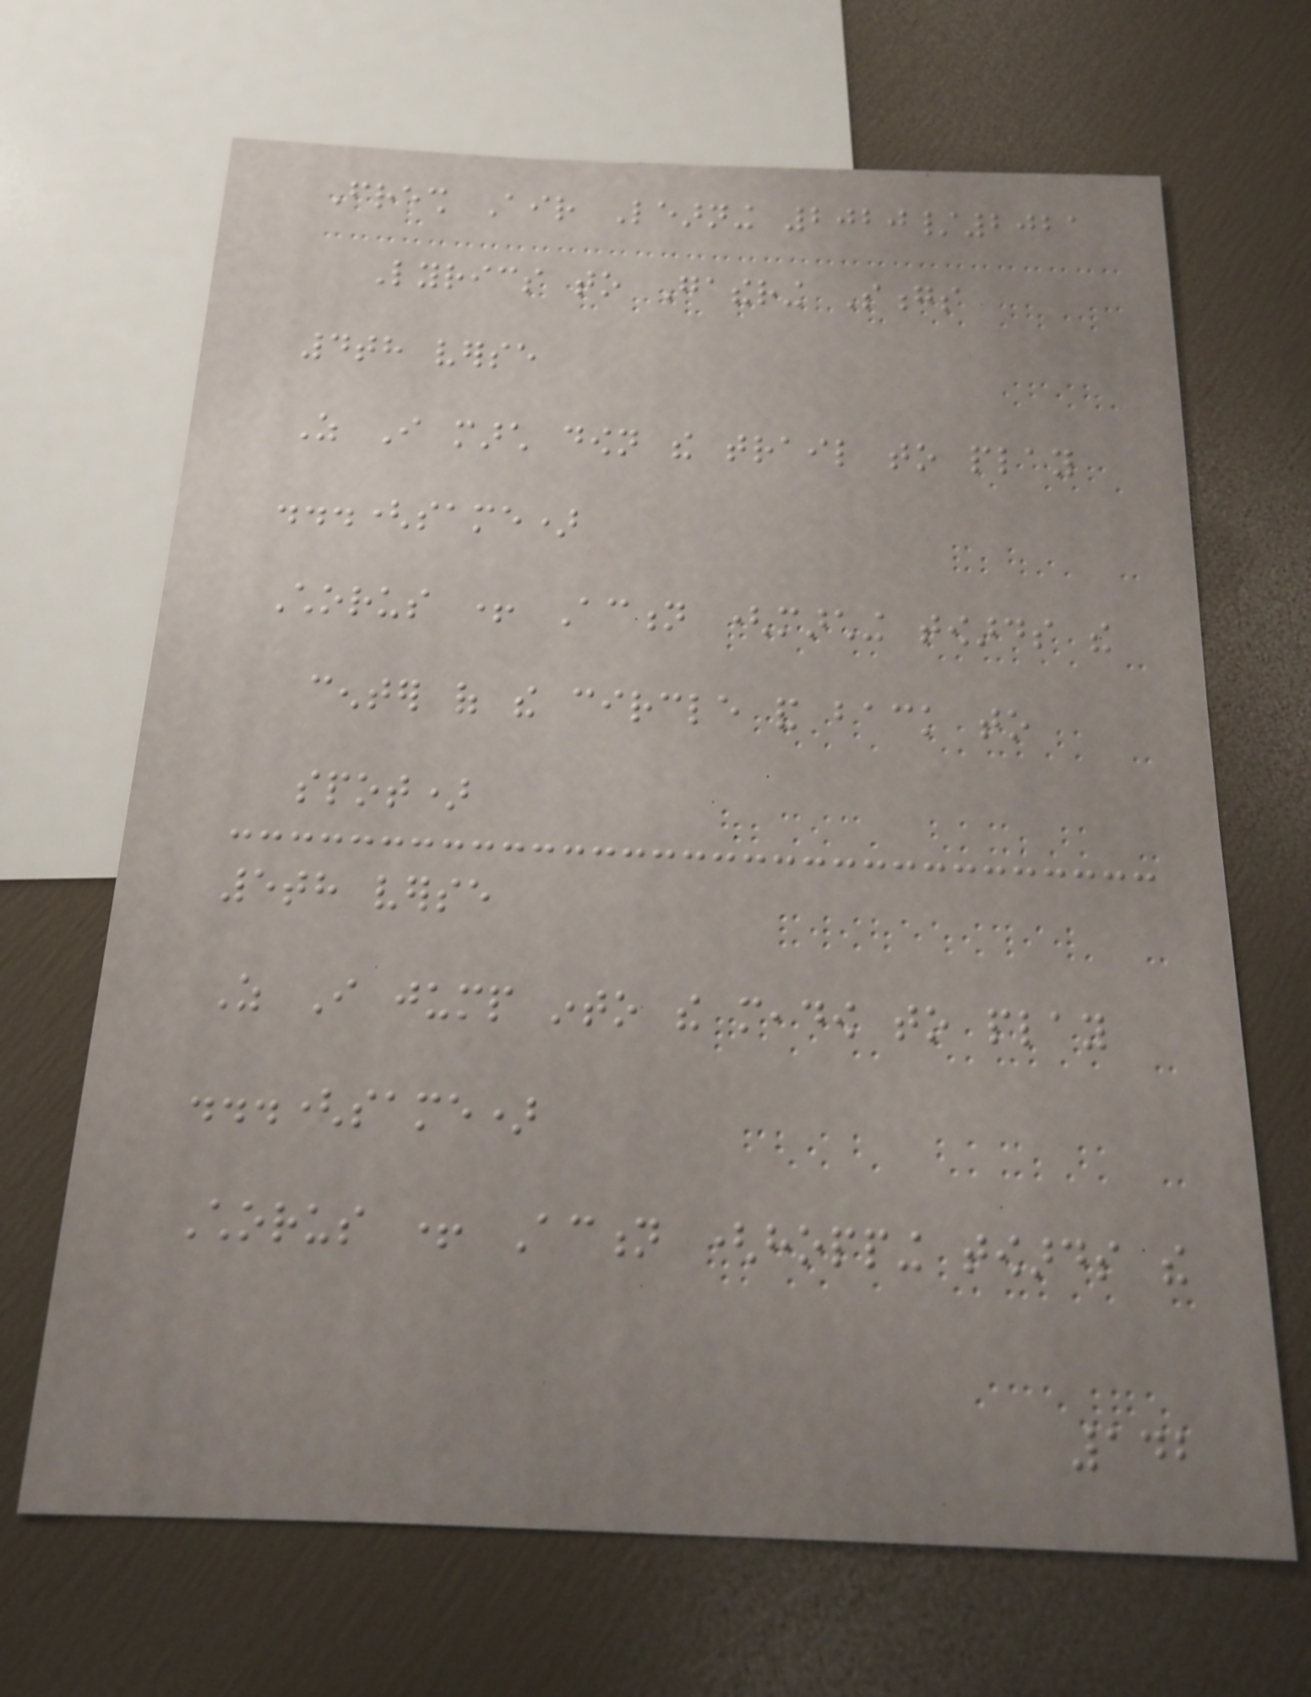Fresh Air Learning 2020/2021
Lyrics to Gathering Songs
4th verse
As I march down the trail to play
...(same)
Chorus + Action (marching towards the
center of the circle and back to
spot)
5th verse
As I jump into the meadow to play
...(same)
Chorus + Action (hopping towards the
142
